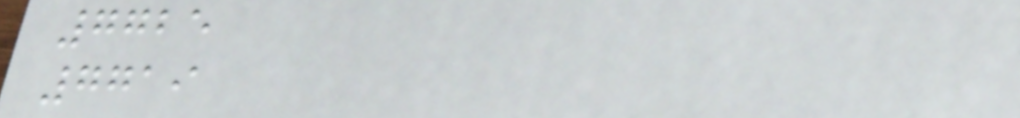7725
7719
